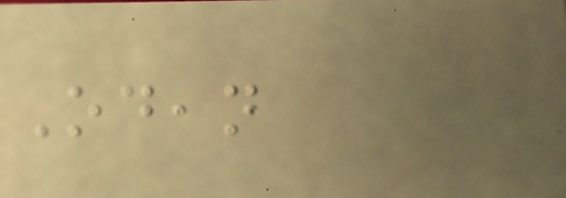Odean
